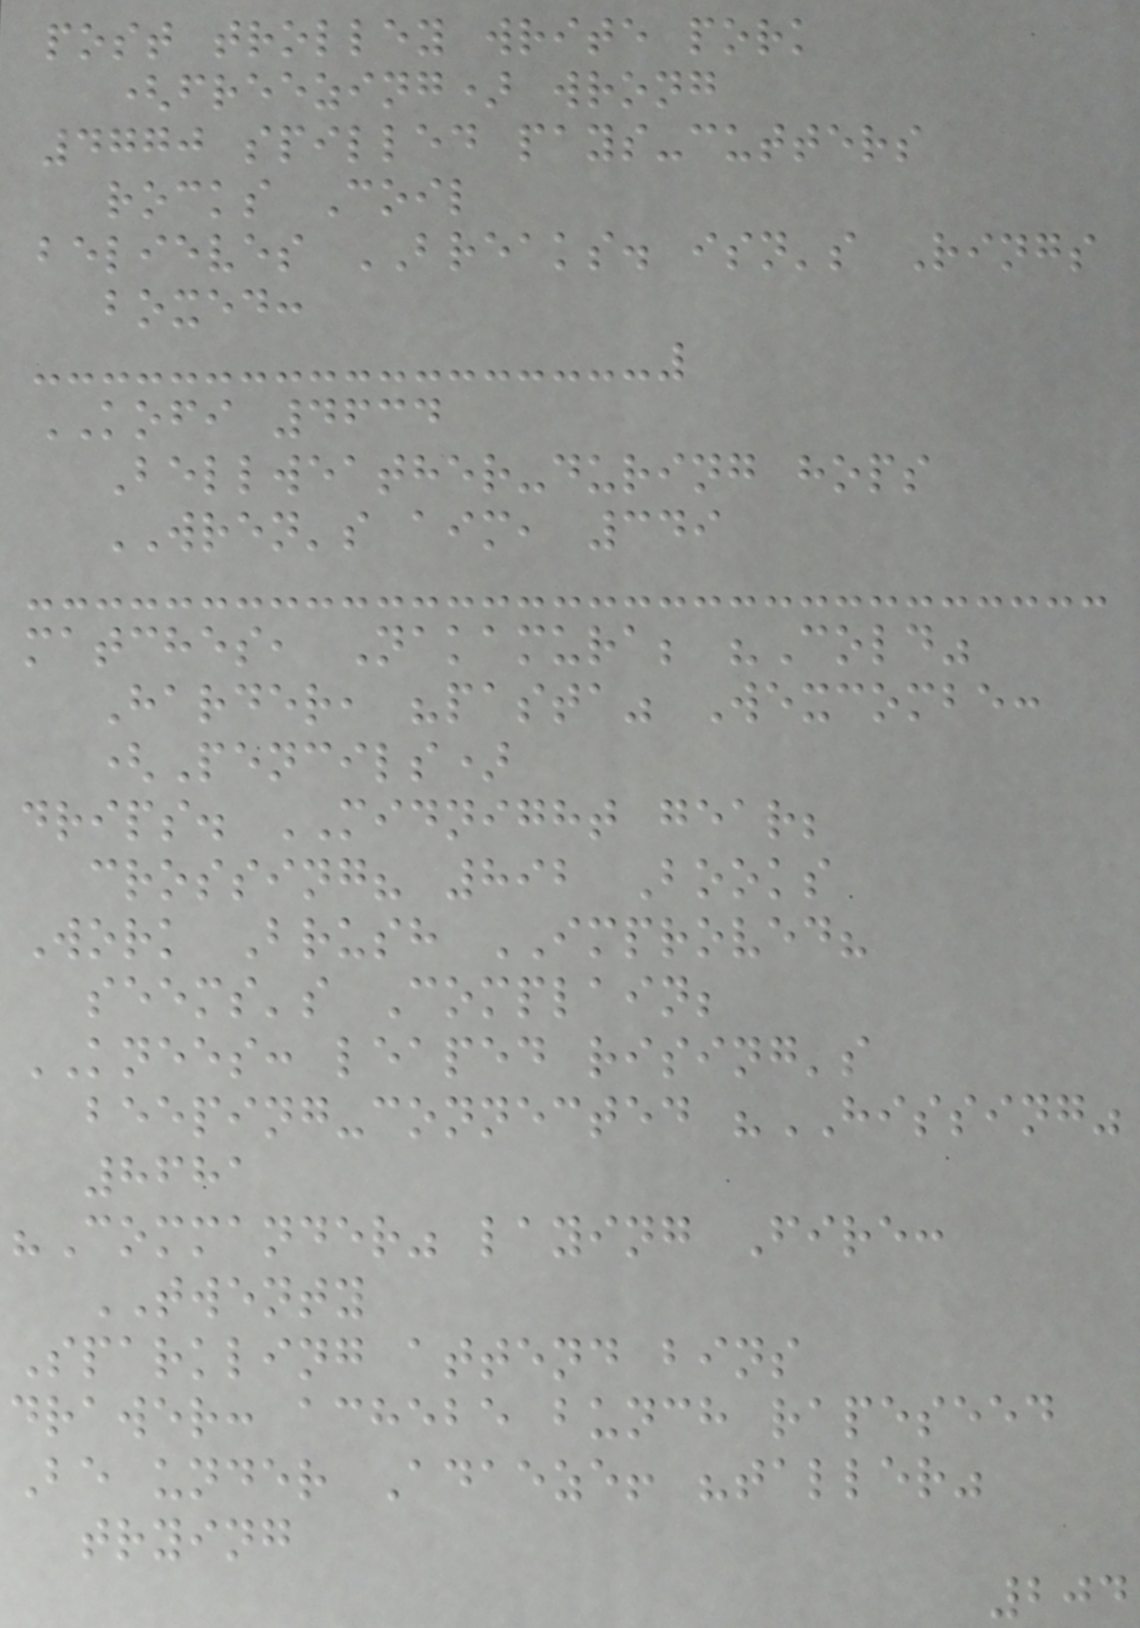post trolley write pork
(freezing) wrong
4770 spilled pays-cutters
rocks Coil
believes BREAKS. isn's Rings
boxed:
KOFI 4634
Bellweather-during hops
WREN's aim, 349
matches, Nakamura; "Cold"
Harder, "pasta" Wexcombe:
(Pencils)
drips. MIDNIGHT gear;
crossing? 892 Books
Work Brush IMPROVED?
seems's Complain;
KNEES: leaped rising's
beeping-connected "HISSING"
8681
"Commander" laying Fire:
TWENTY
Sparkling attend bins
drawer: achebe bunch rapeseed
Be under Adaeze! "taller"
trying
204
